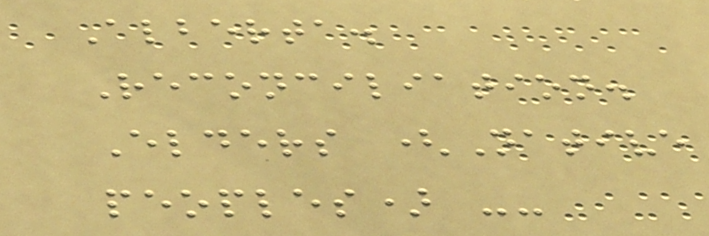Alberta.
Reconciliation.
Elders (Native
peoples) --
